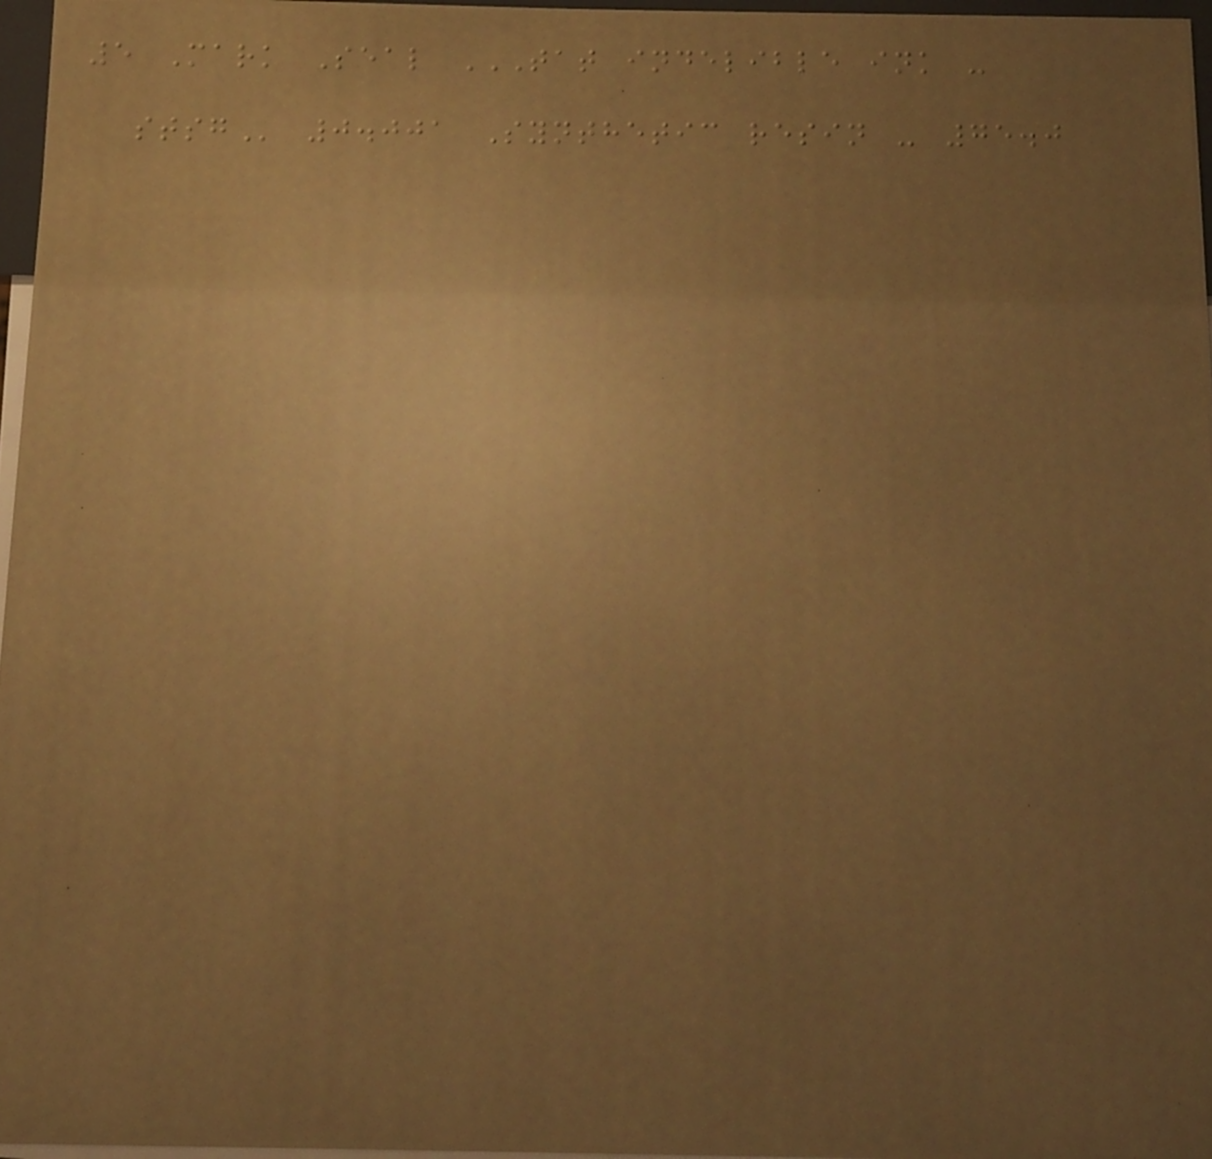5 Mark Seal TAT INDELIBLE INK -
STSG 0.001 Synthetic resin - 75.0
